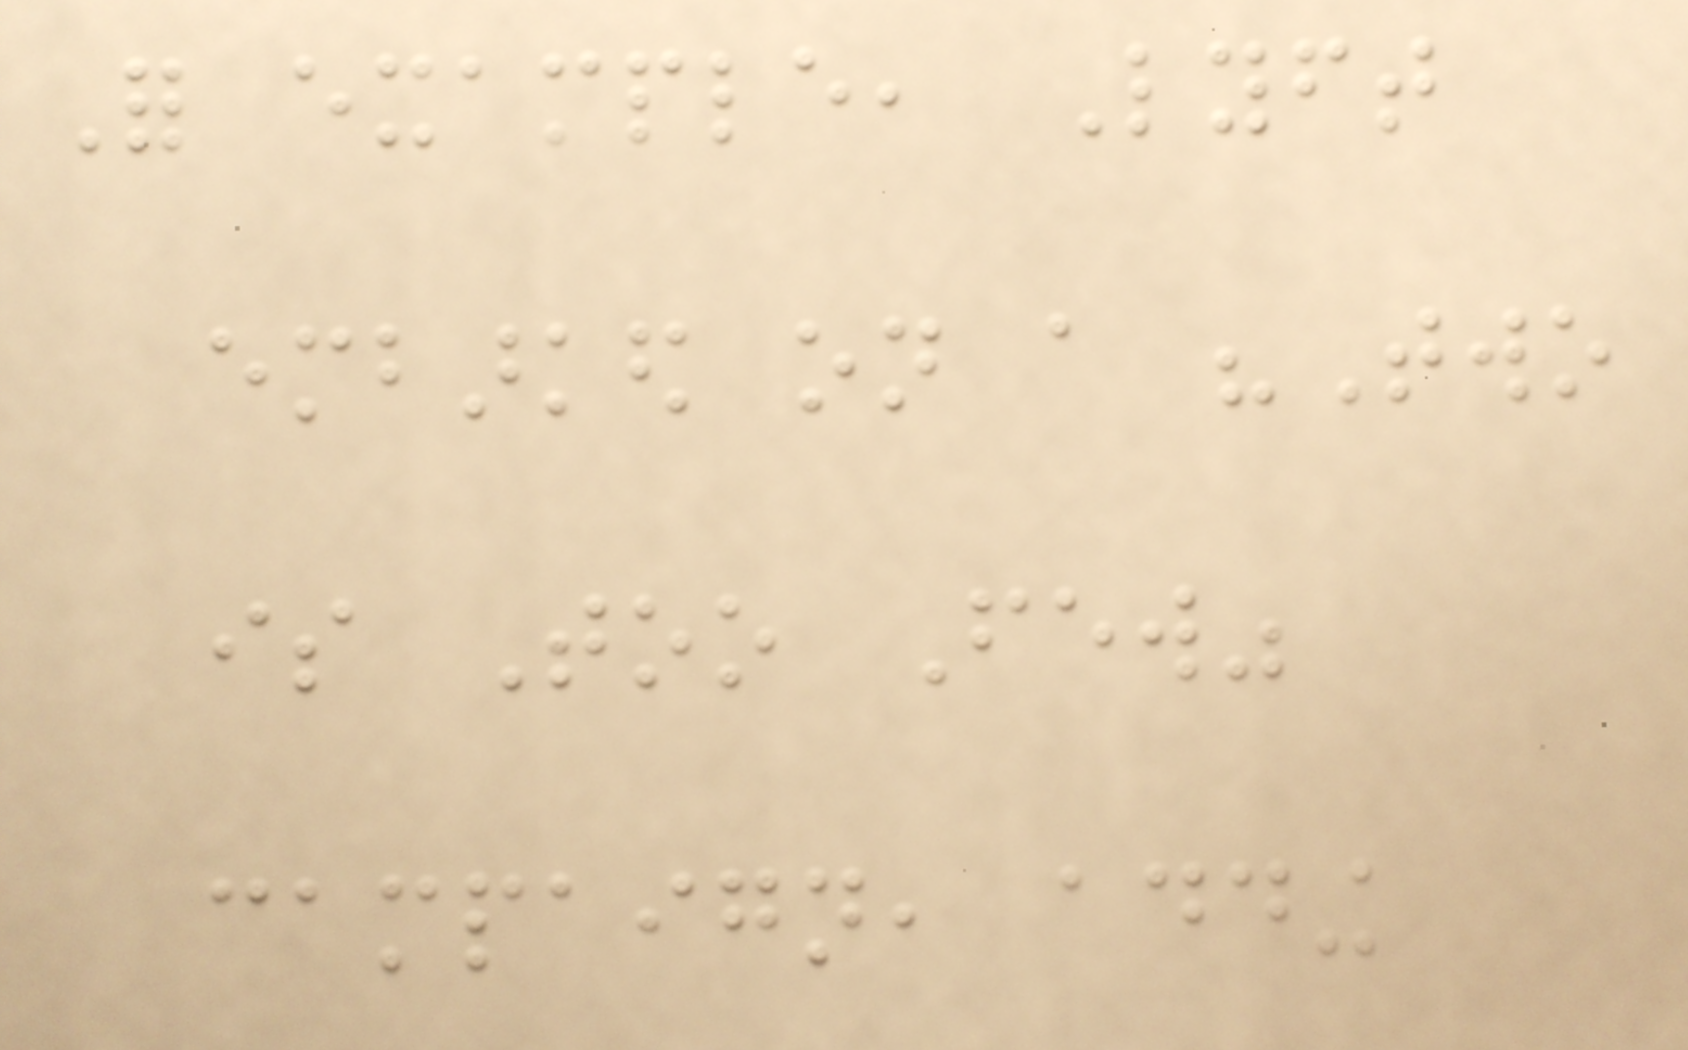For example, Lyft
embarked on a "Two
is Too Few"
campaign, adding
